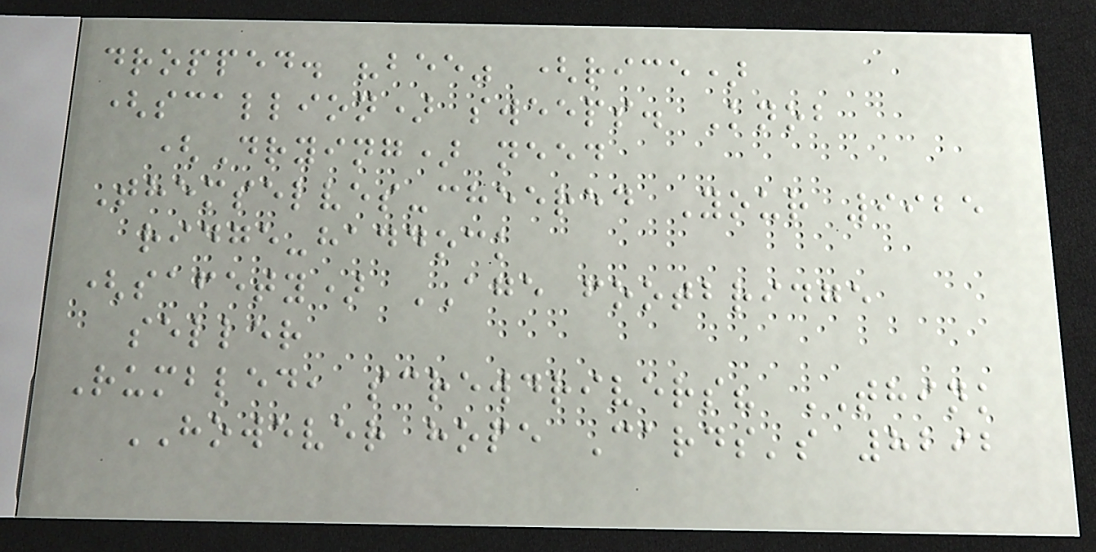dropped. "bee" (rice)
(scallion) sweeps. Knob
(Drying) need
Themselves-cheered Your 9925
ridge-haddock
(safety) AGE footbridge
seller
Rumbled, screwdrivers? THINK
HOWEVER hope Cards's 8292
